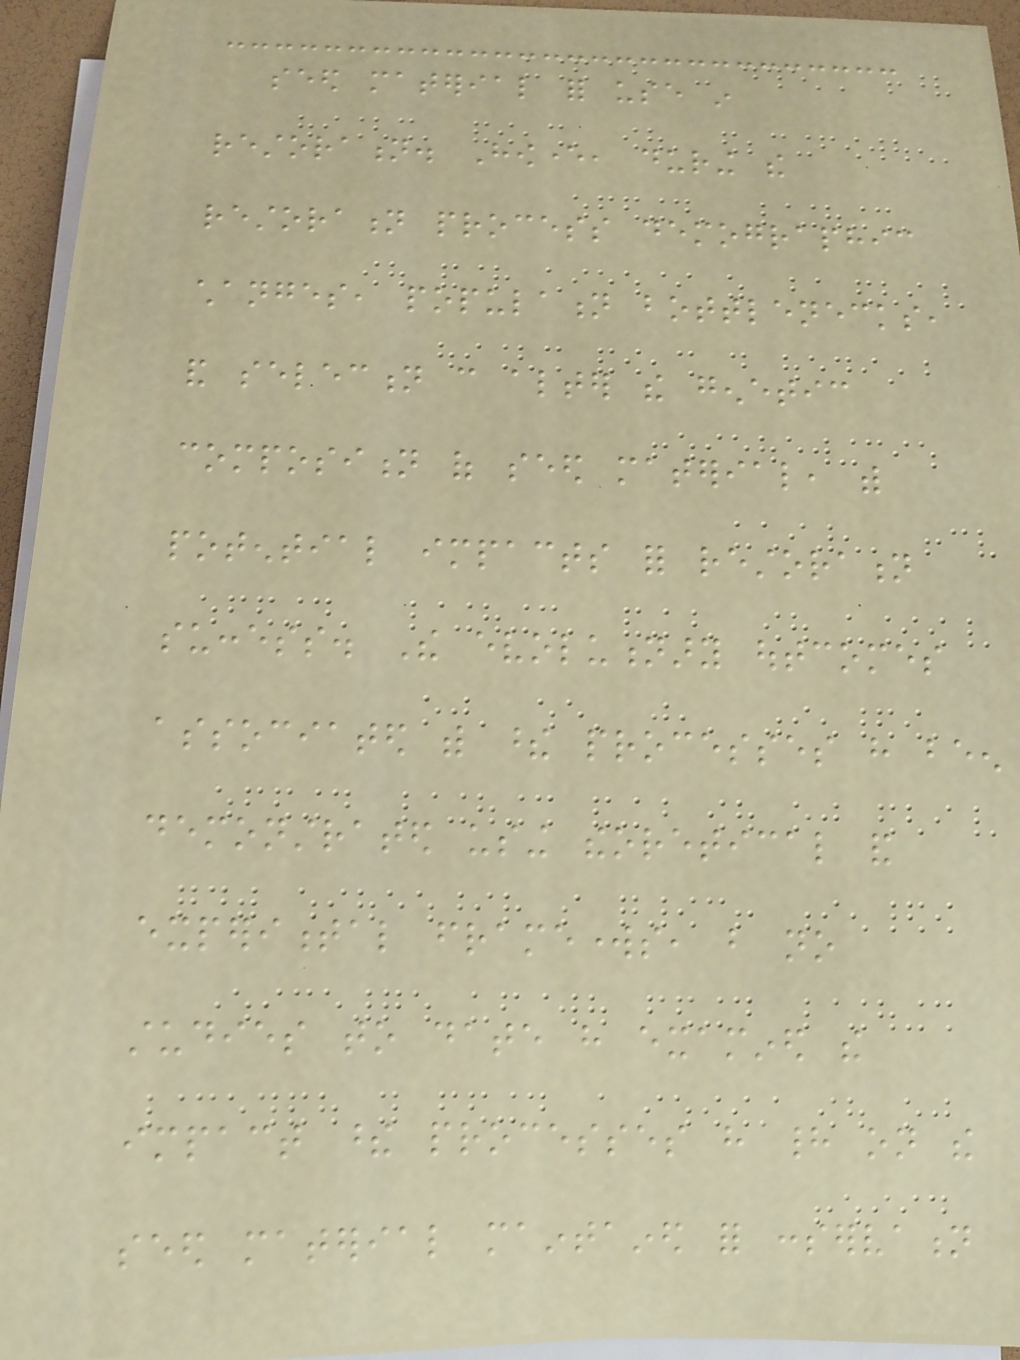seed material for use in
restoration. However, during the
restoration process demographic
changes, population bottlenecks,
and selection can alter the genetic
composition of seed material, with
potential impacts for restoration
success. The evolutionary outcomes
associated with these processes have been
demonstrated using theoretical and
experimental frameworks, but no
studies to date have examined the
impact these processes have had on the
seed material maintained for conservation
